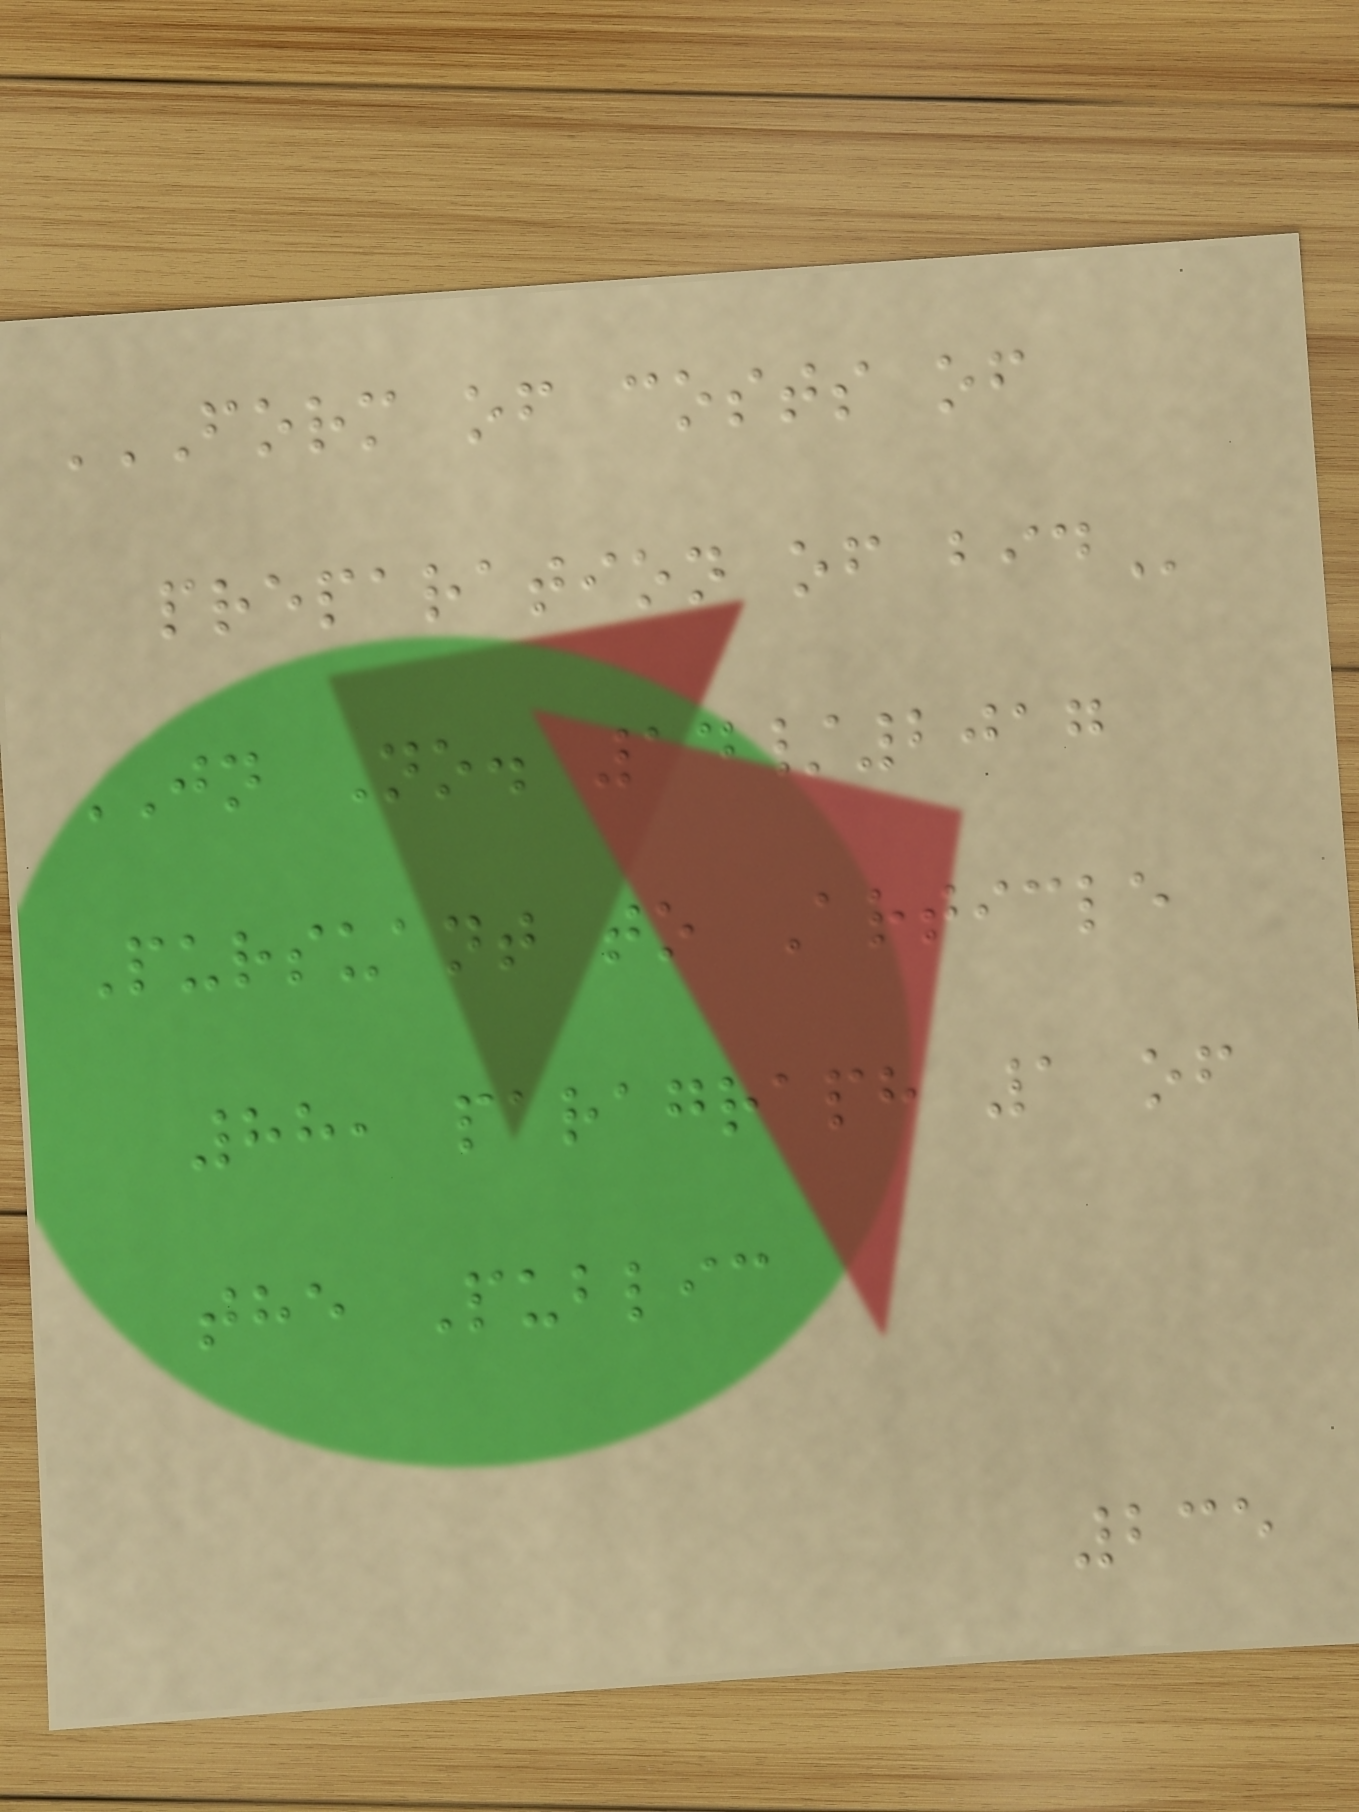FORM OF COSTS OF
PREPARATION OF BID
JN No. 14/2017
Pursuant to Article
88, paragraph 1 of
the Public
235
